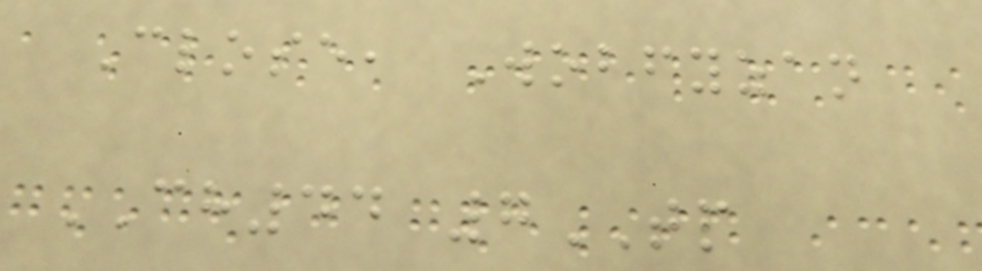Close, Wobfyzan
CH44 7TP
